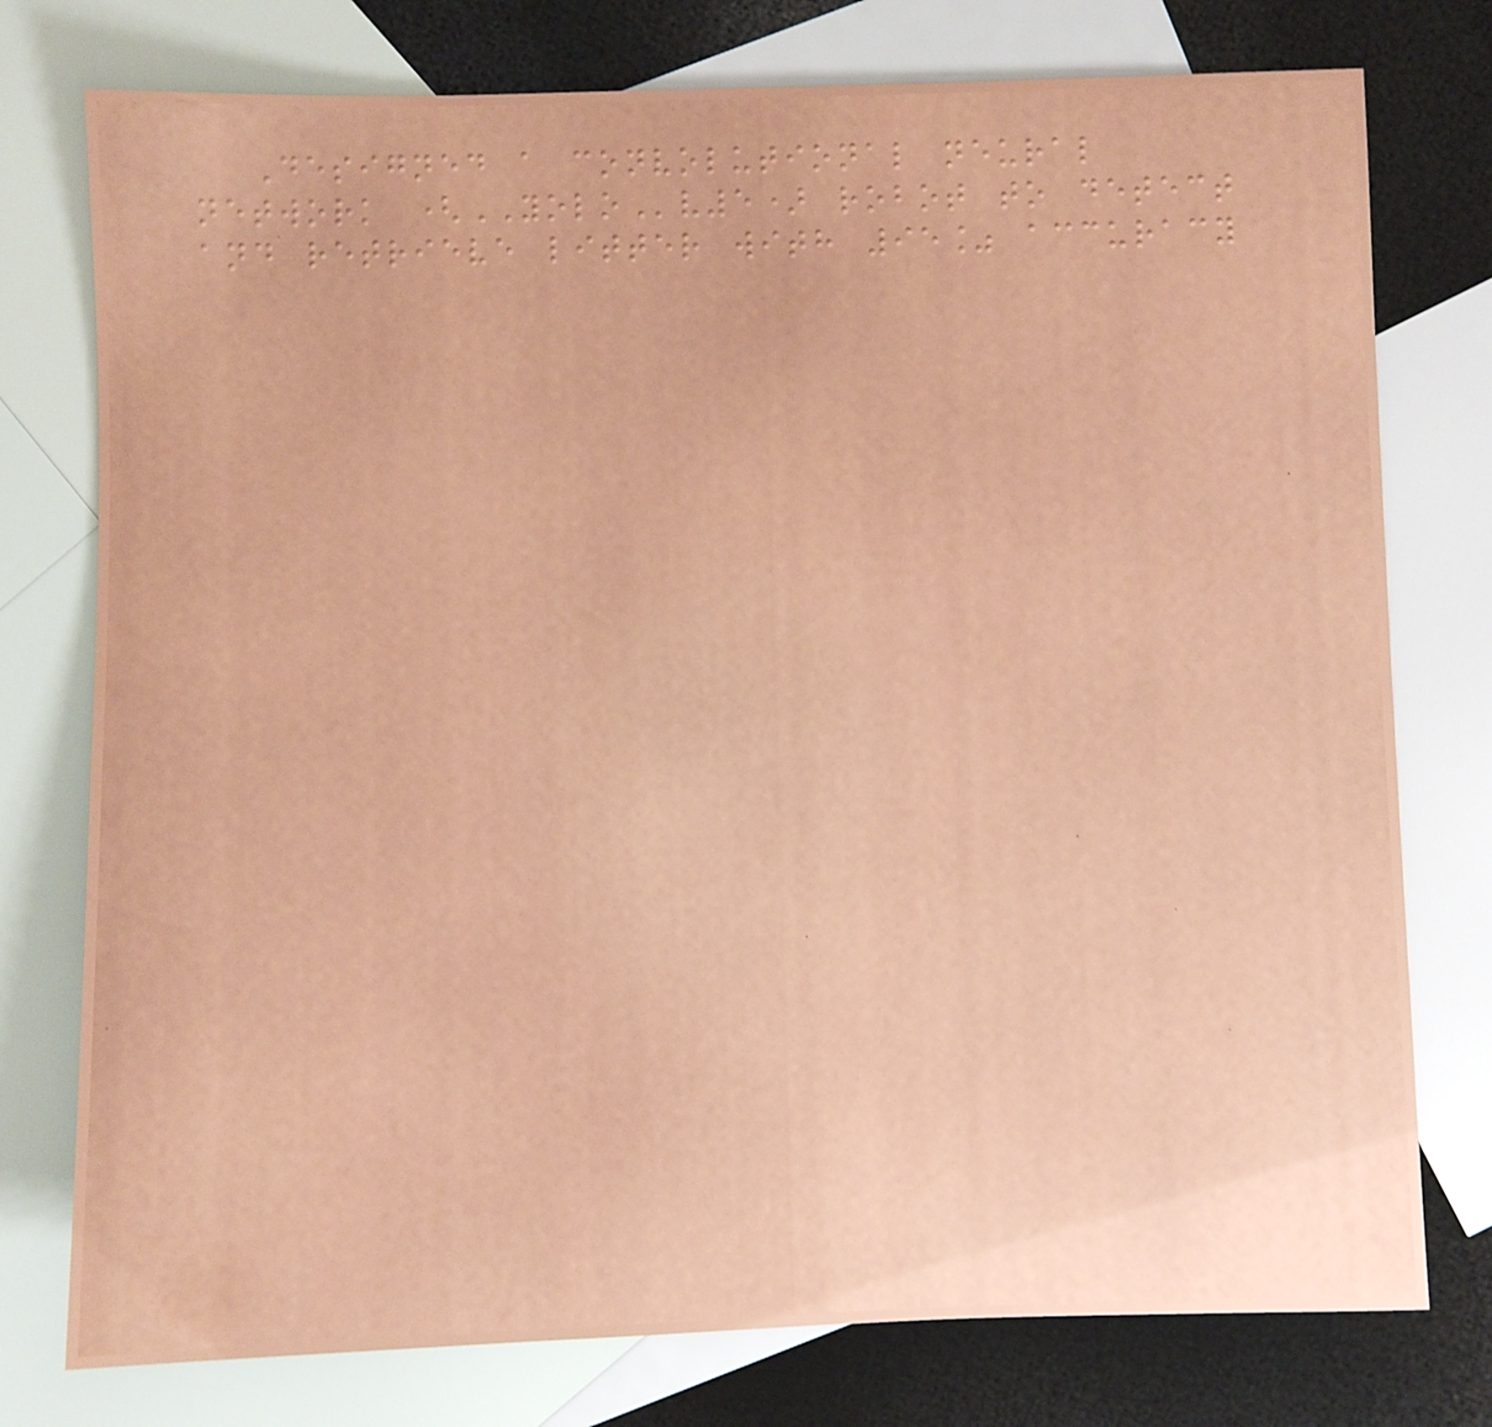Designed a convolutional neural
network (YOLOv5) robot to detect
and retrieve litter with 95% accuracy
